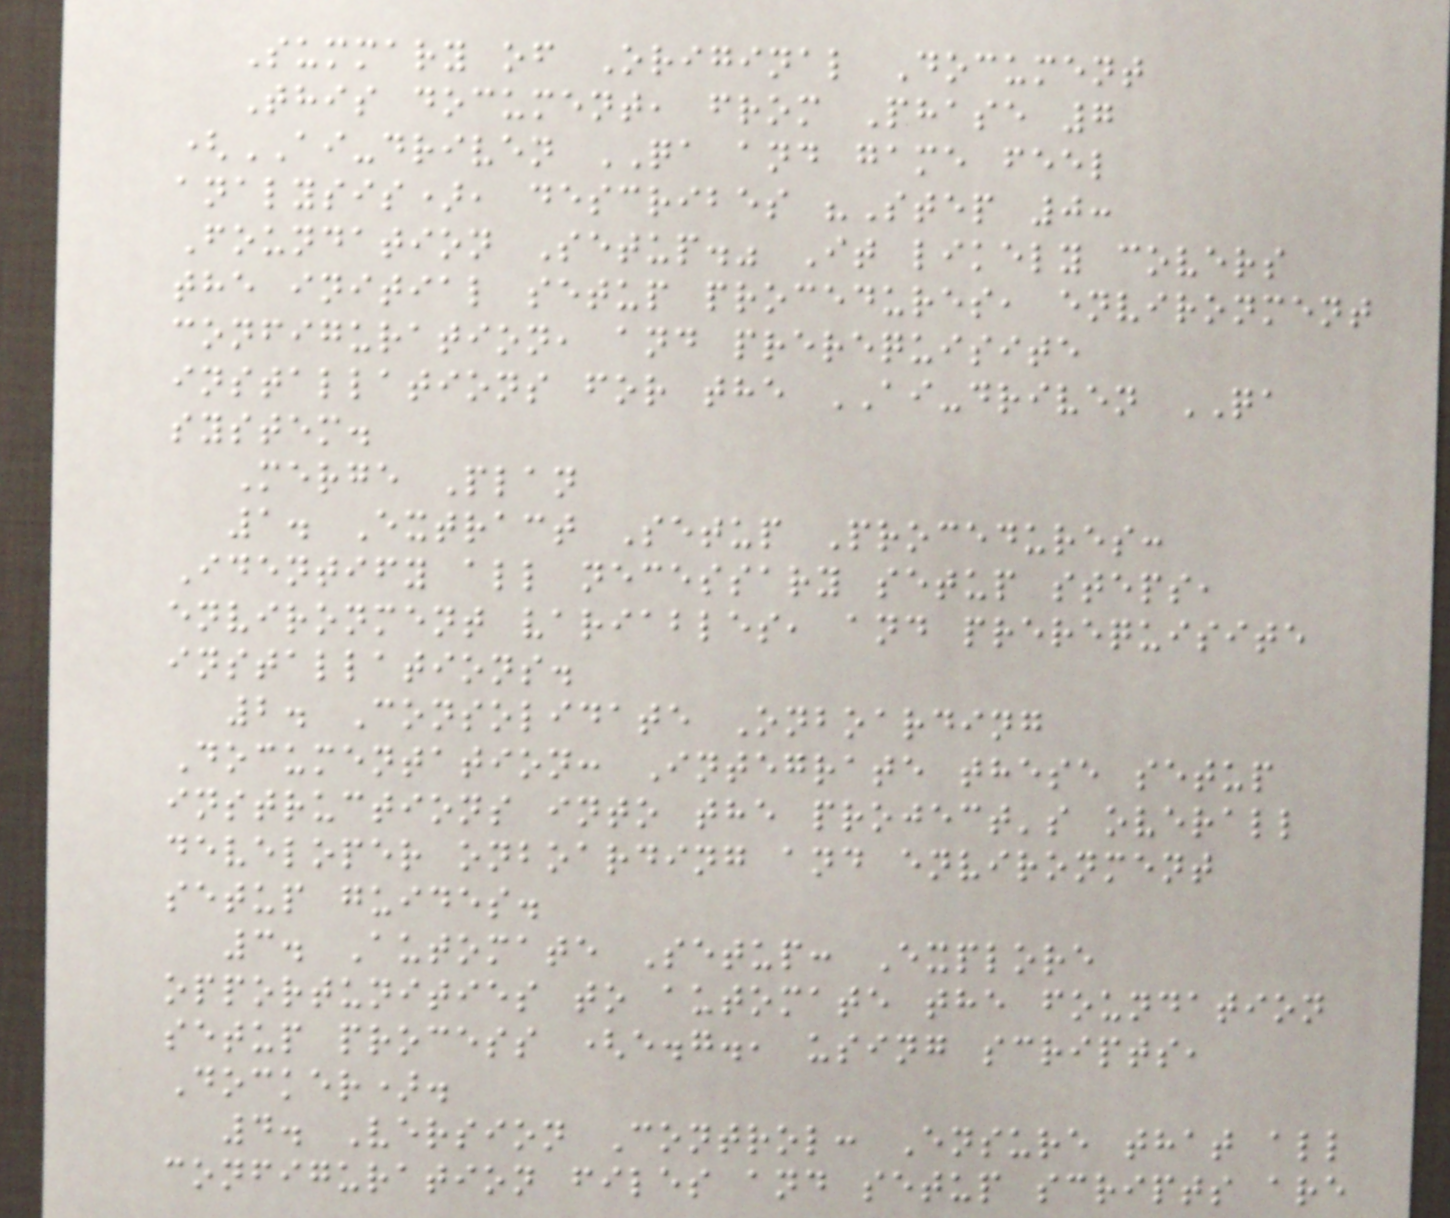Summary of Original Document
This document, from Phase 7
(AI-driven QA and game feel
analysis), describes "Step 0:
Foundation Setup." It likely covers
the initial setup procedures, environment
configuration, and prerequisite
installations for the AI-driven QA
system.
Merge Plan
1. Extract Setup Procedures:
Identify all necessary setup steps,
environment variables, and prerequisite
installations.
2. Consolidate Onboarding
Documentation: Integrate these setup
instructions into the project's overall
developer onboarding and environment
setup guides.
3. Automate Setup: Explore
opportunities to automate the foundation
setup process (e.g., using scripts,
Docker).
4. Version Control: Ensure that all
configuration files and setup scripts are
